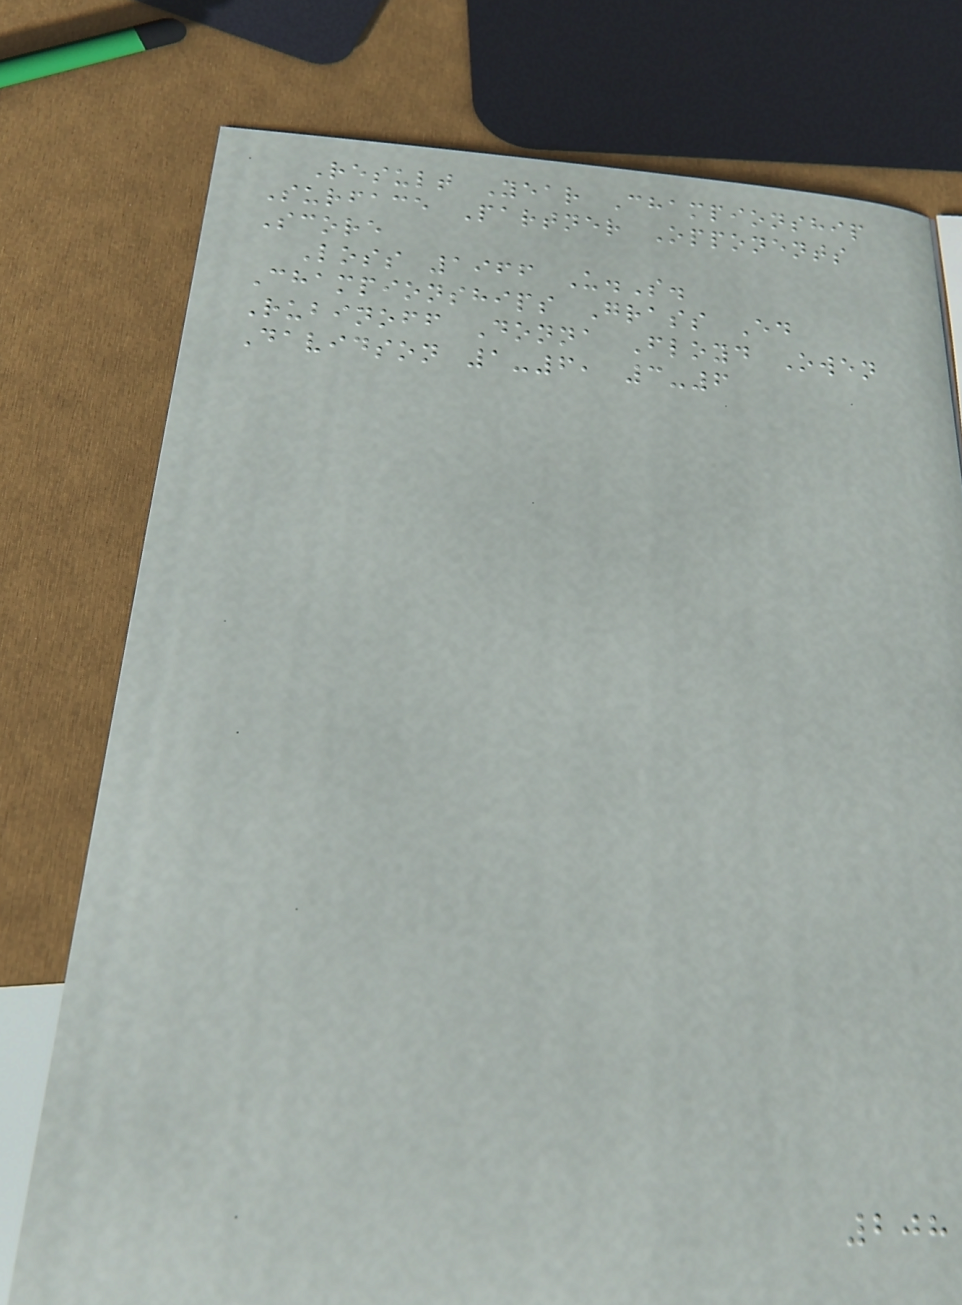Result Year Championship
Surface Partner Opponents
Score
Loss 1966 U.S.
Championships Grass Ed
Rubinoff Donna Floyd Owen
Davidson 1-6, 3-6
208
